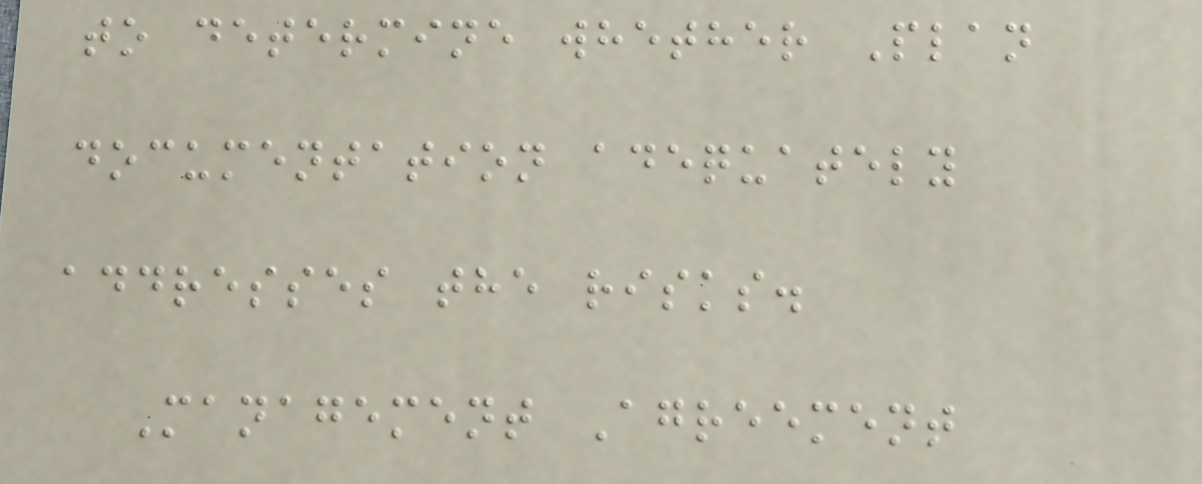to determine whether Plan
documentation adequately
addresses the risks.
Management Agreement
